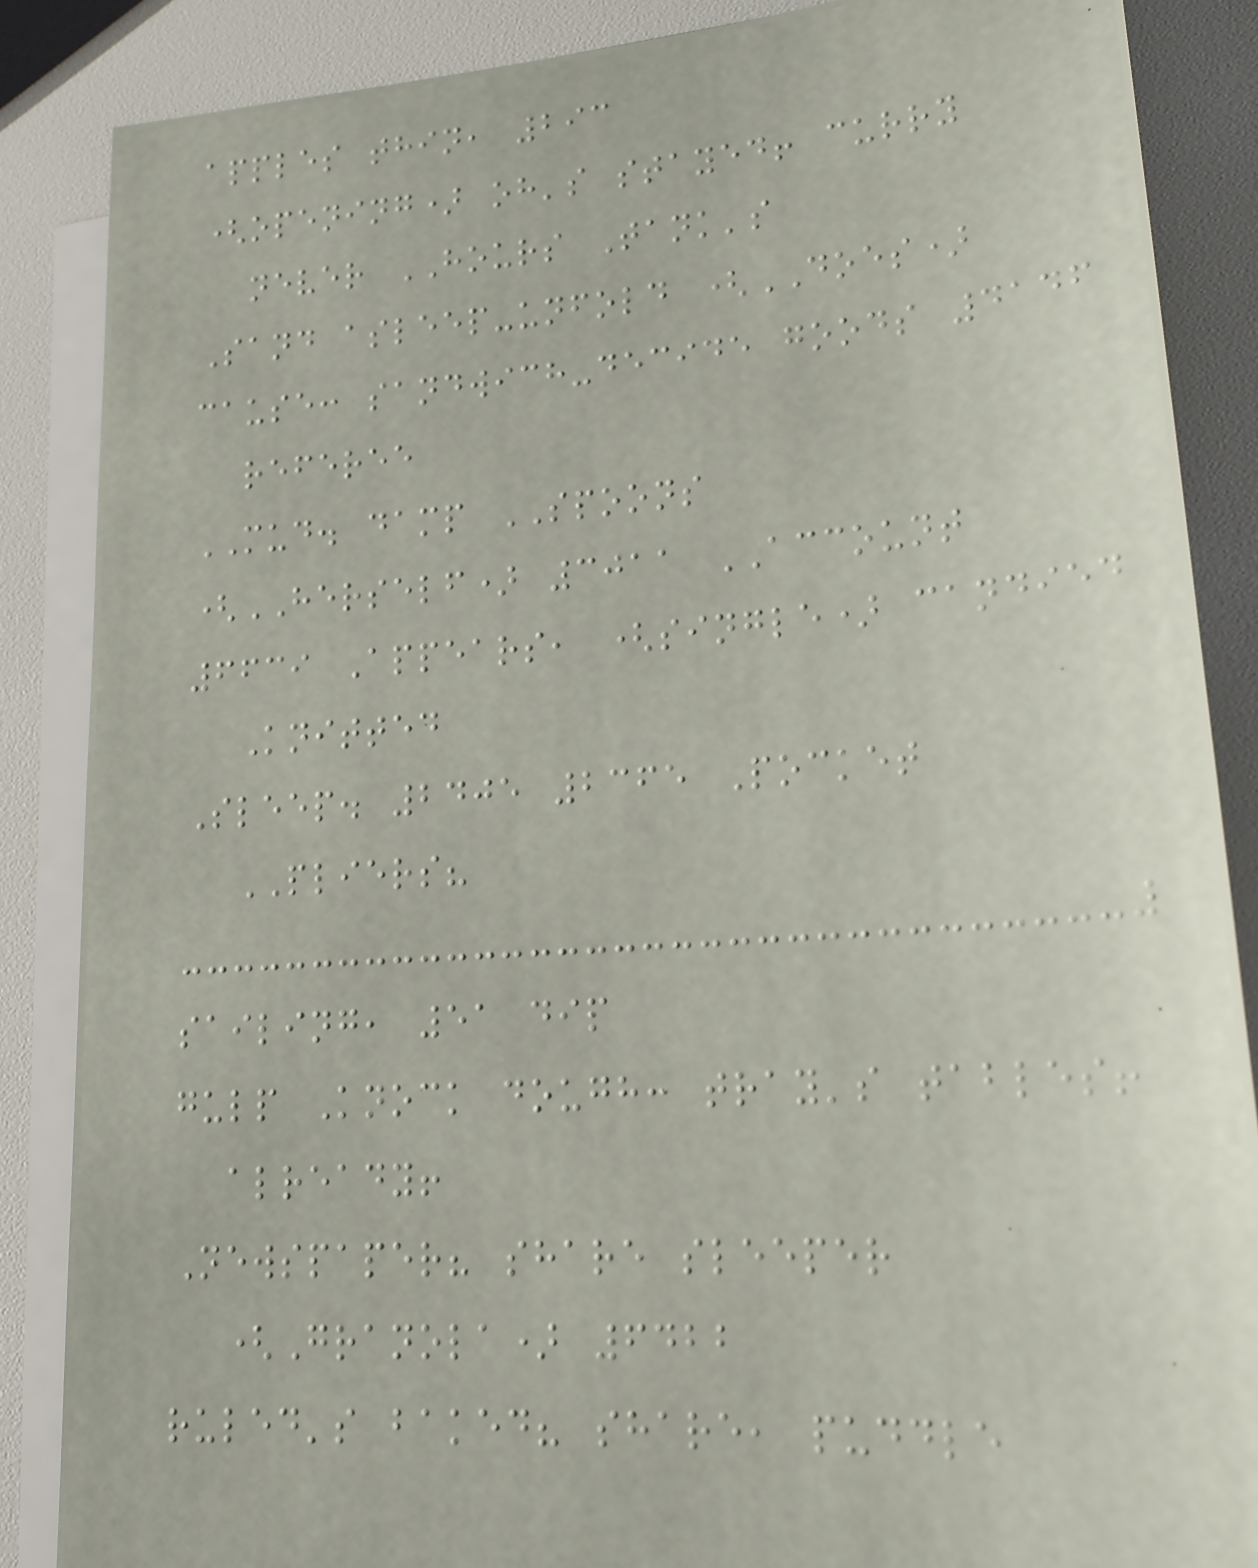apples thin, 293
(opening) oh's stayed! curry
never HOURS Tank's
Sand asleep-unfold (DOES)
cause: sandwich-decide goods 4146
referee
MUD. damp SPOONS
(HERSELF) 3011 ACCOUNT
6639 Appears, (single) candied
Knitted
Sleep. 2405 2365 Pocket
PLIERS?
sailing, 51 dip
gulp Knock dough: tray's tables!
already!
Newspaper? share sleeper
(Granola) 6422
ruled's baked? share, puddle
